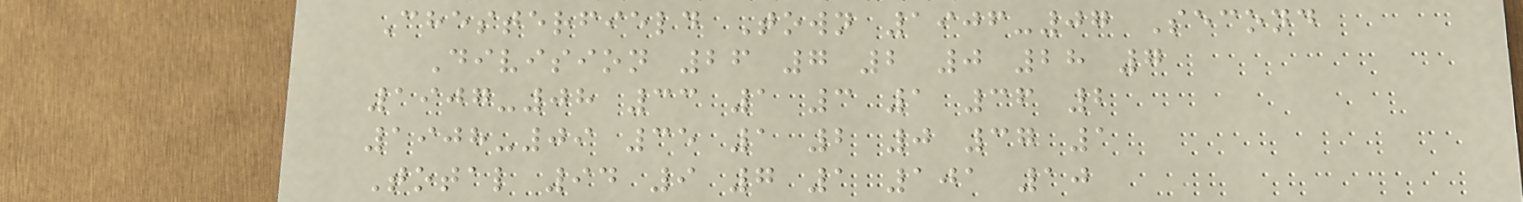Chesterfield Town 1906-07 Second
Division 26 7 2 0 28 7
1907-08 33 1 3 1 36 2
1908-09 35 1 2 0 37 1
Total 94 9 7 1 101 10
